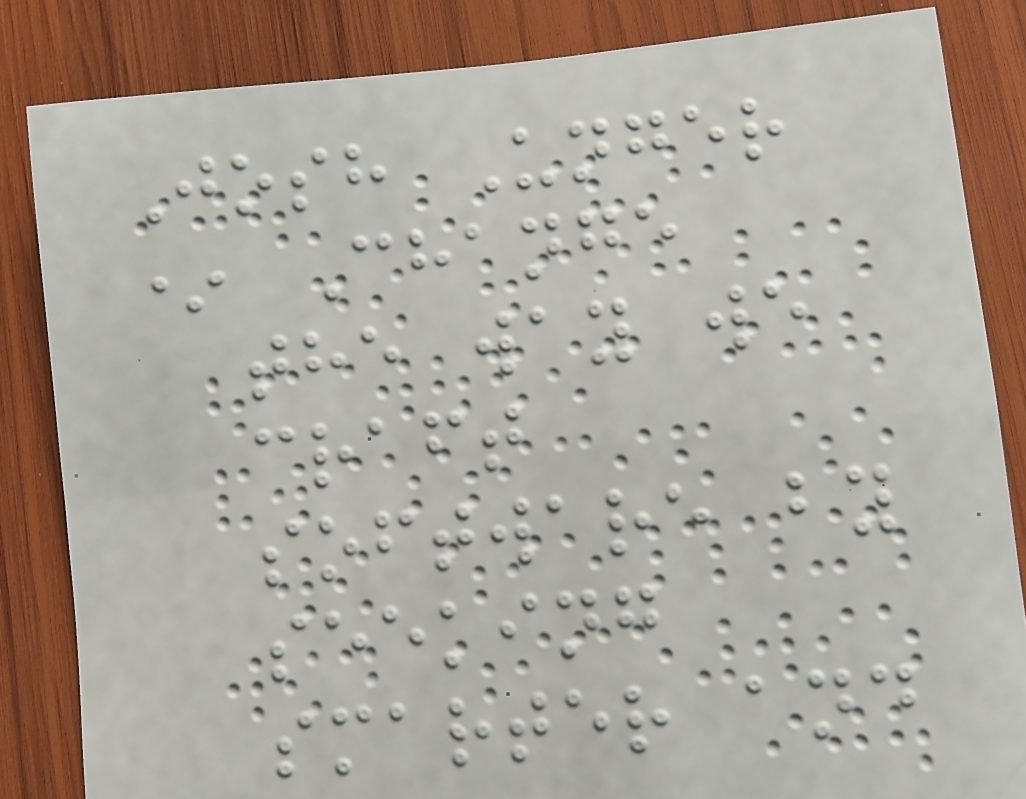Josh Unger
* Change
the way we
craft
software by
seeking
smarter and
